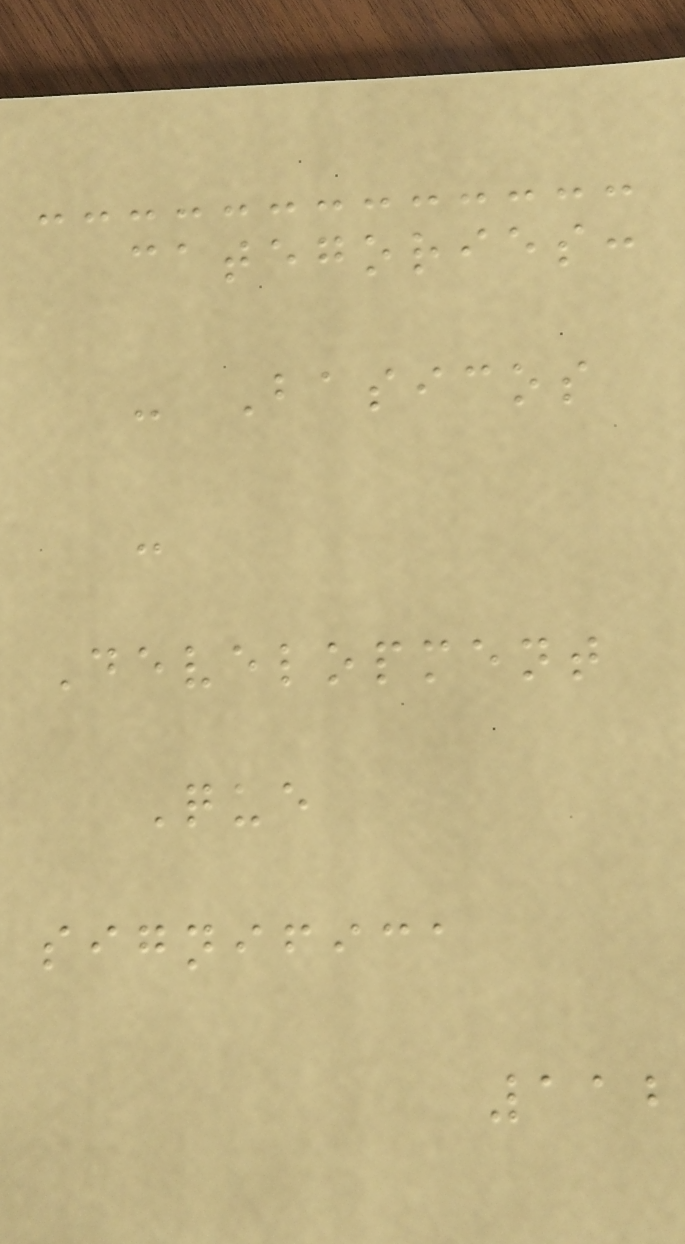categories:
- Basicos
-
Development
Que
significa
112
